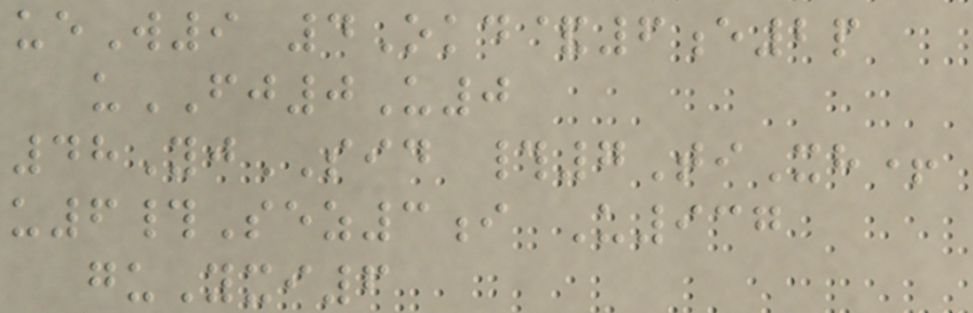ueW9 4Okd&6e2p
uFJ0U0
48YjSID #7TiXh+
u6#Sez3i U937
guYxi6
